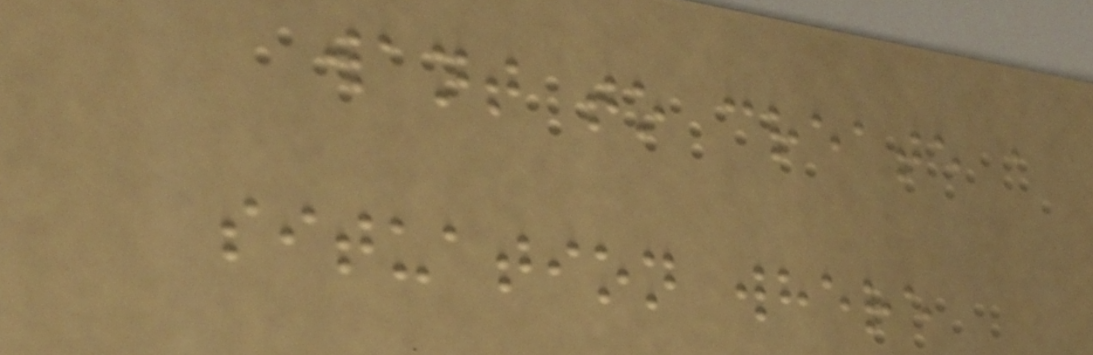want to create a
situation where
